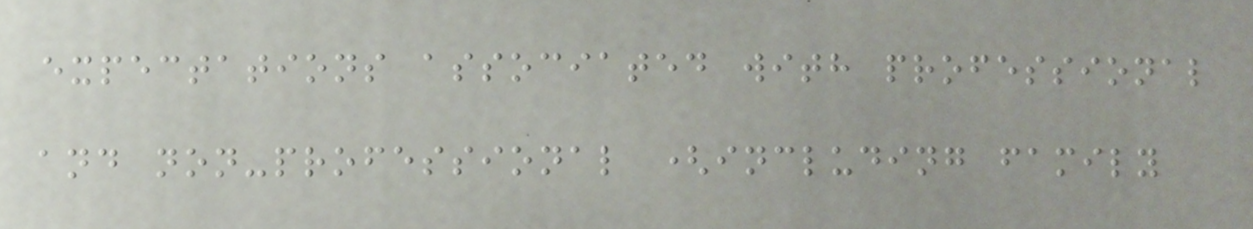expectations associated with professional
and non-professional (including family
